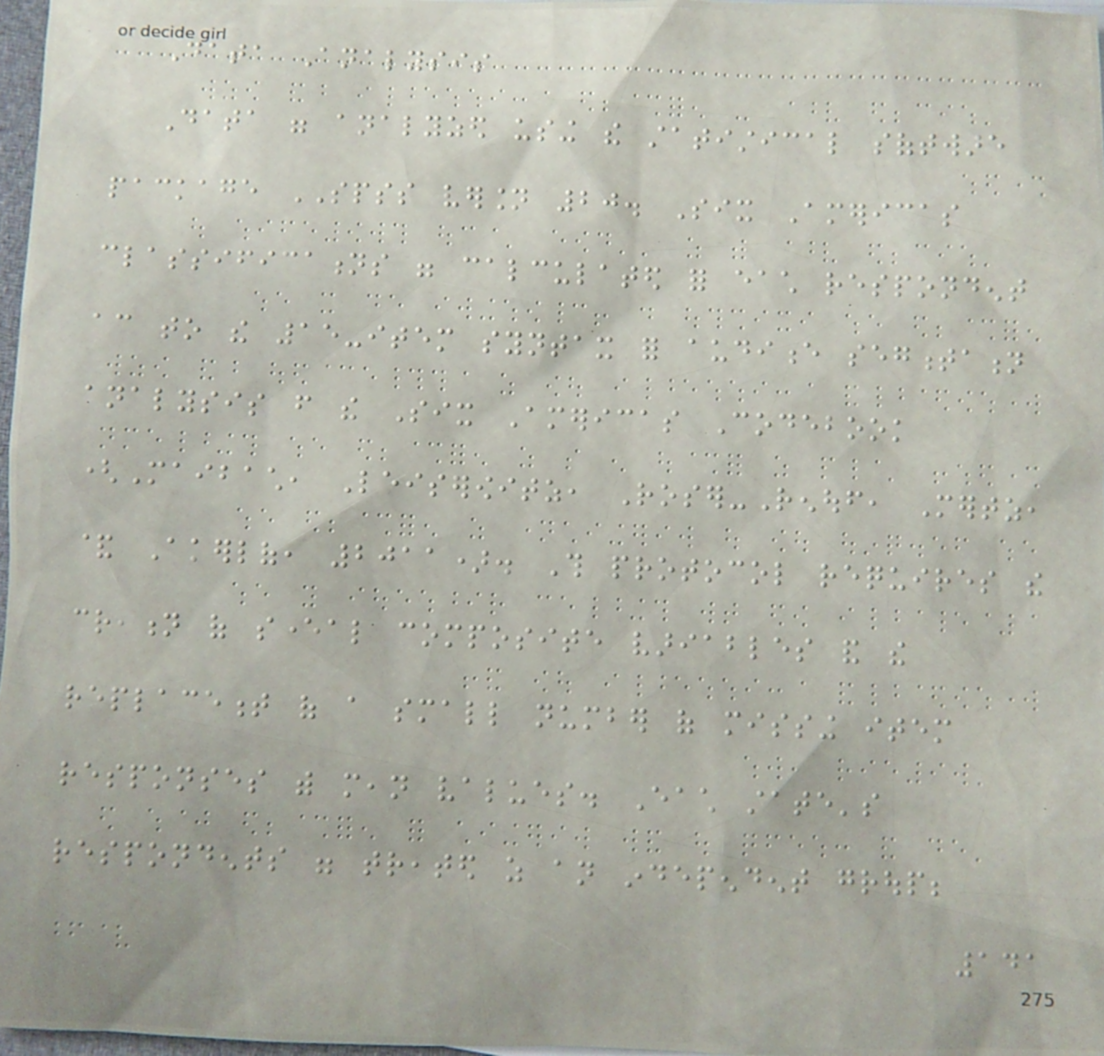Data Analysis
Data were analyzed using the statistical software
package SPSS version 20. Six Americas
classifications were calculated for each respondent
according to the 15-item syntax for audience segmentation
analysis from the Six Americas Codebook
(Maibach, Leiserowitz, Roser-Renouf, Mertz,
& Akerlof, 2011). This protocol requires the
creation of several composite variables and the
replacement of a small number of missing item
responses with mean values. Each state's
respondents were treated as an independent group;
141
